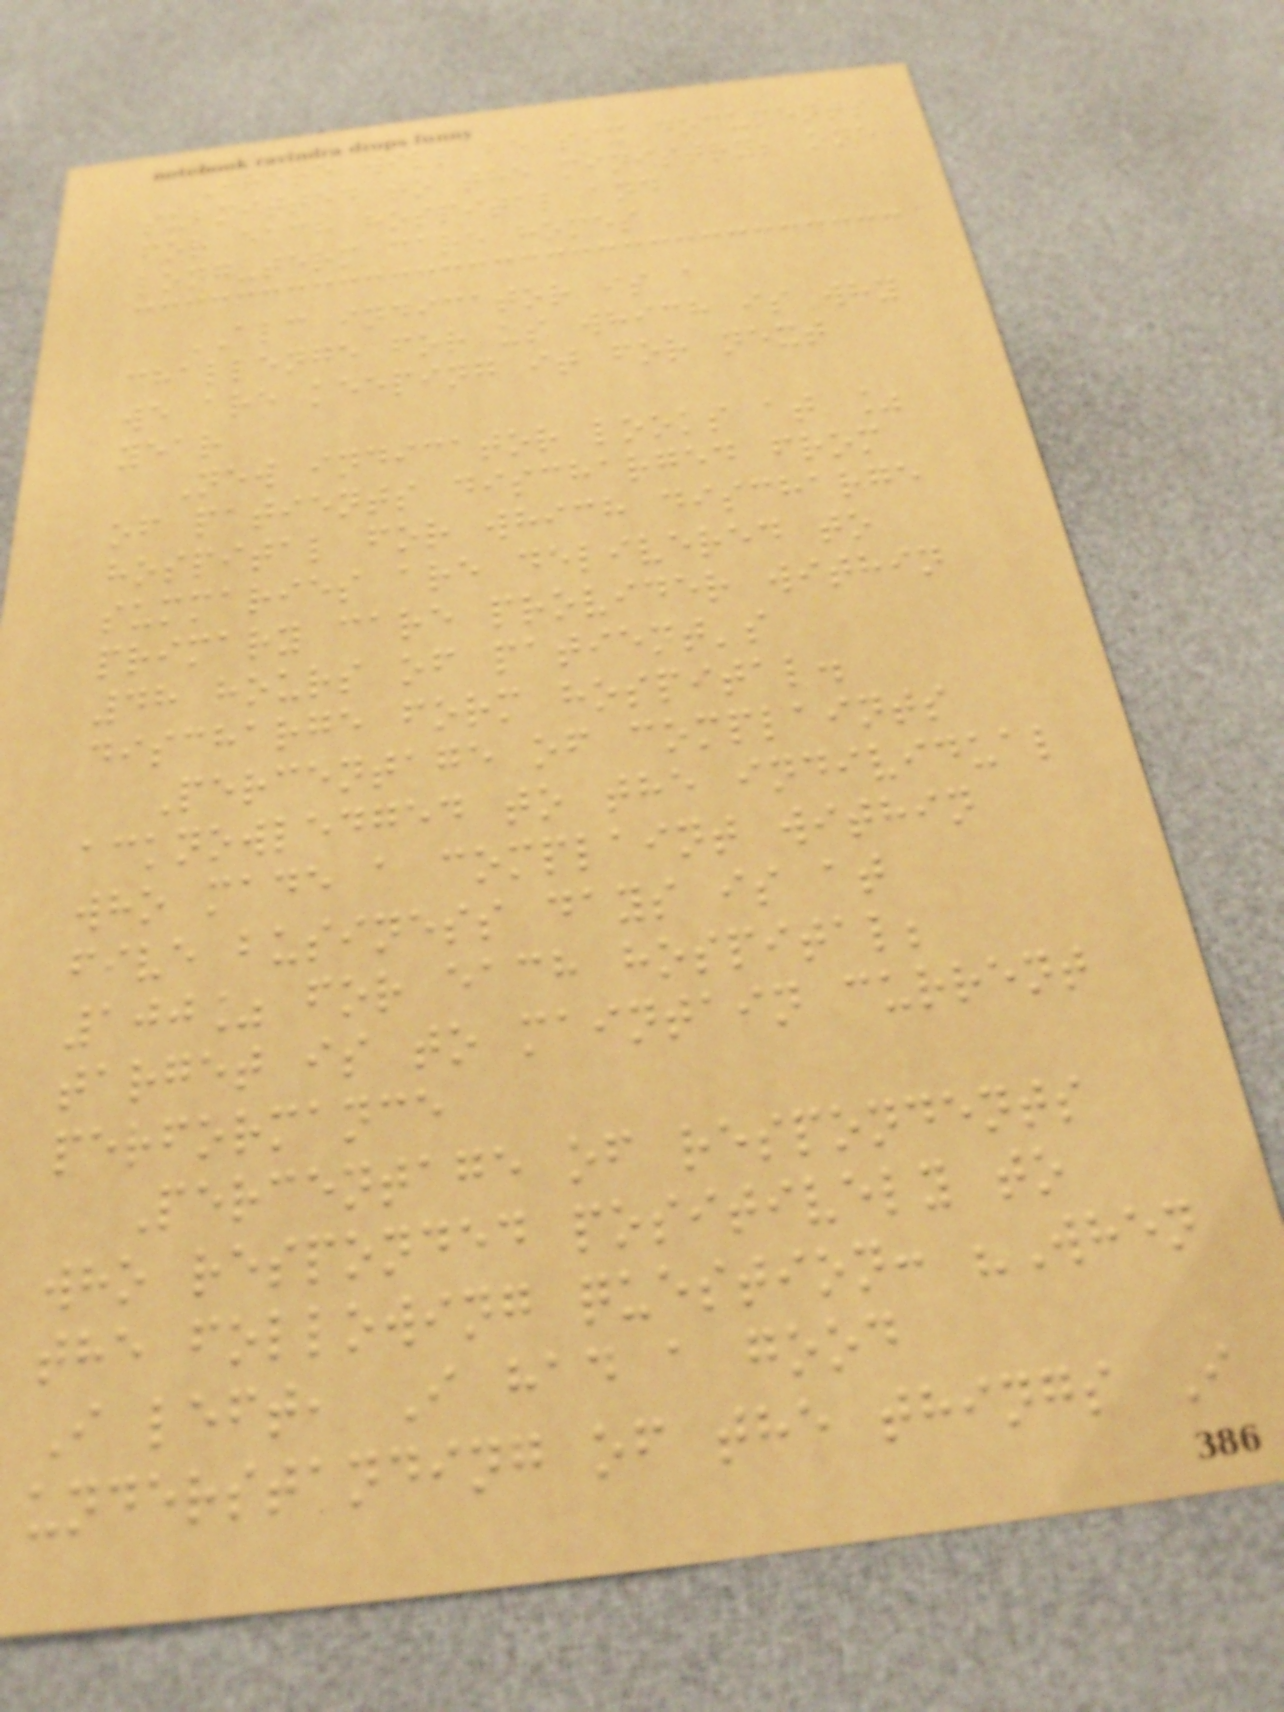There will be six documents
submitted to the ministry; one
for each hospital and
long-term care homes
ALC indicator is a
challenge for us which is why
we are keeping it for next
year
New indicator looks at %
of patients discharged from
hospital for which discharge
summaries are delivered to
primary care provider within
48 hours of patient's
discharge form hospital.
Percentage of complaints
acknowledged to the individual
who made a complaint within
five business days is at
100% for each hospital;
target is to maintain current
performance
Percentage of respondents
who responded positively to
the following question: "When
I left, I had a good
understanding of the things I
